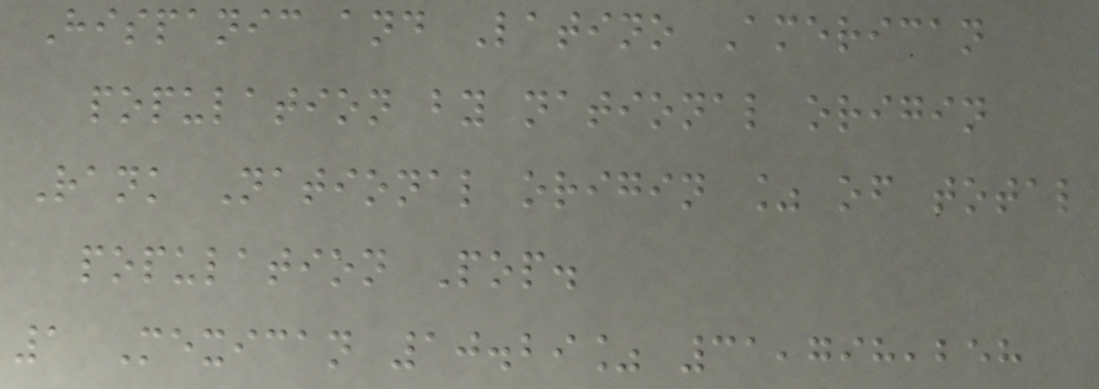Hispanic and Latino American
population by national origin
Rank National origin % of total
population Pop.
1 Mexican 10.29% 31,798,258
